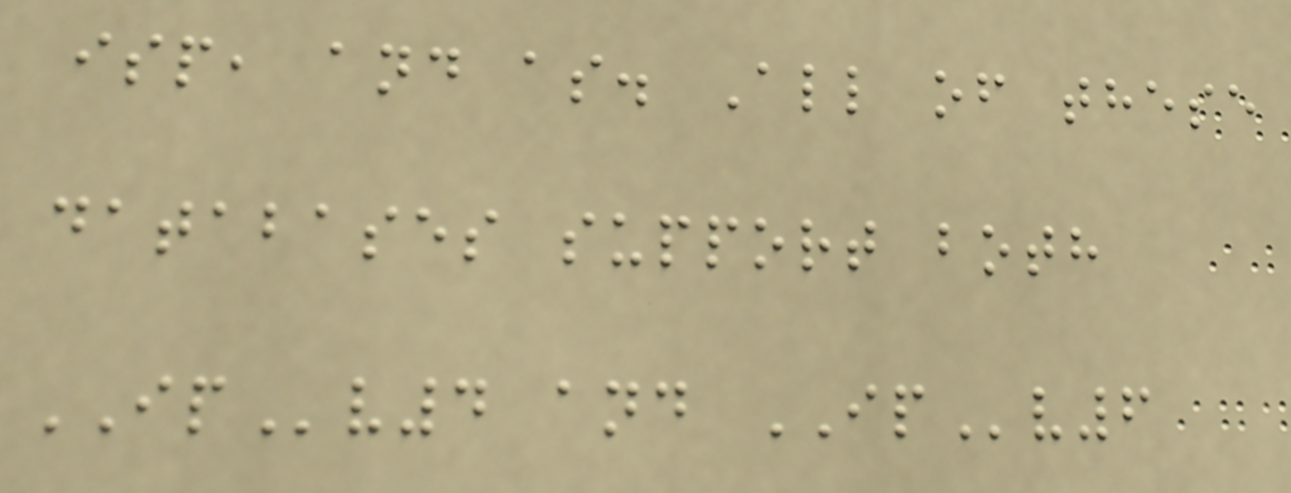isp, and as. All of these
databases support both
IPv4 and IPv6
